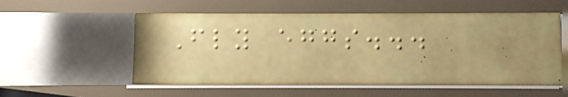Fly eggs...
